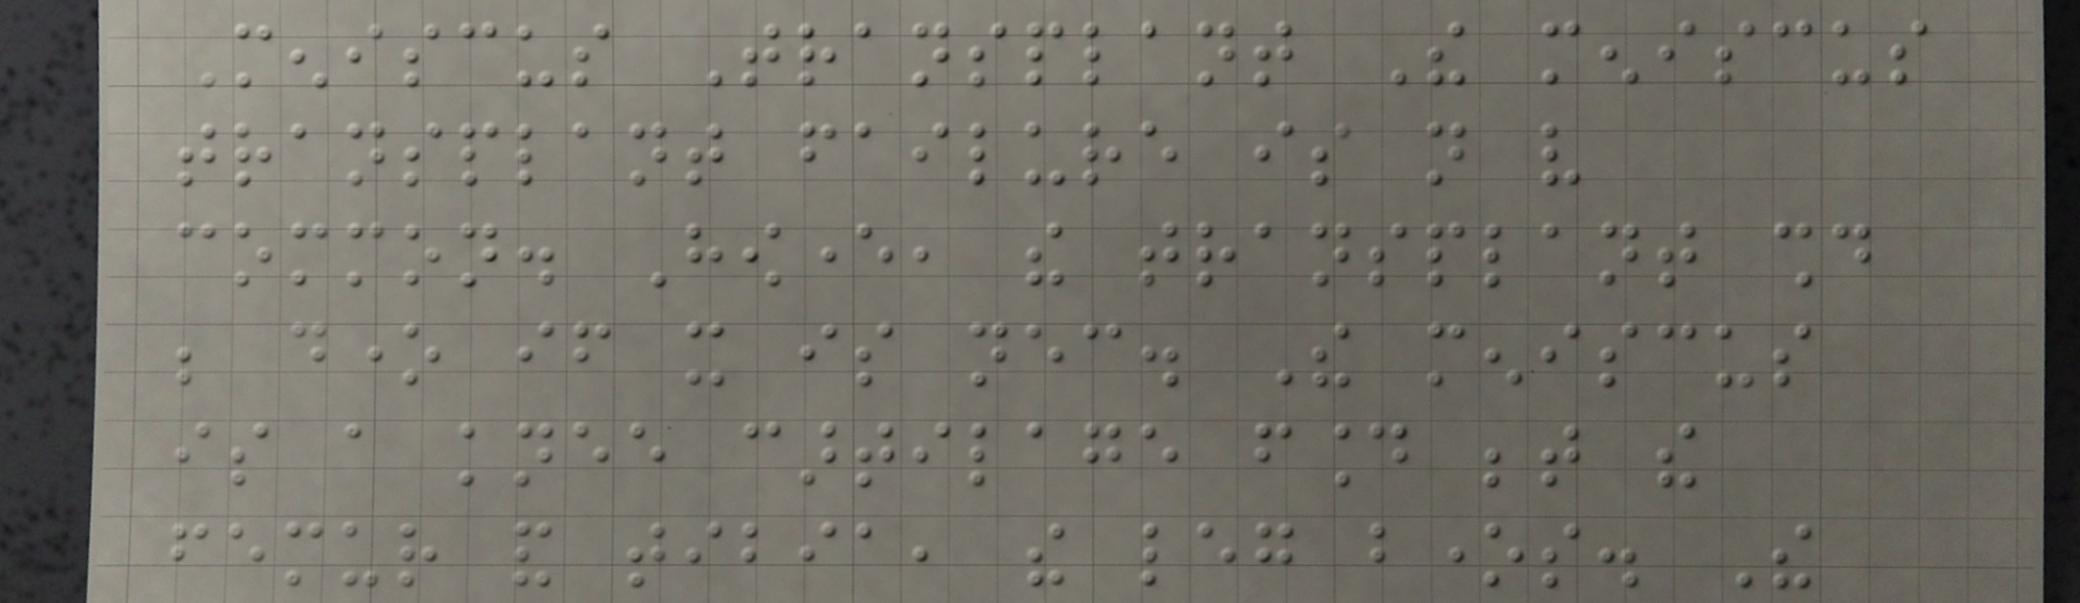Meniscus Transplant The meniscus
transplant failure is not very
common. However, the transplant should
be done if it is necessary. The meniscus
is a knee cartilage found between the
femur and tibia, the leg bones. The
